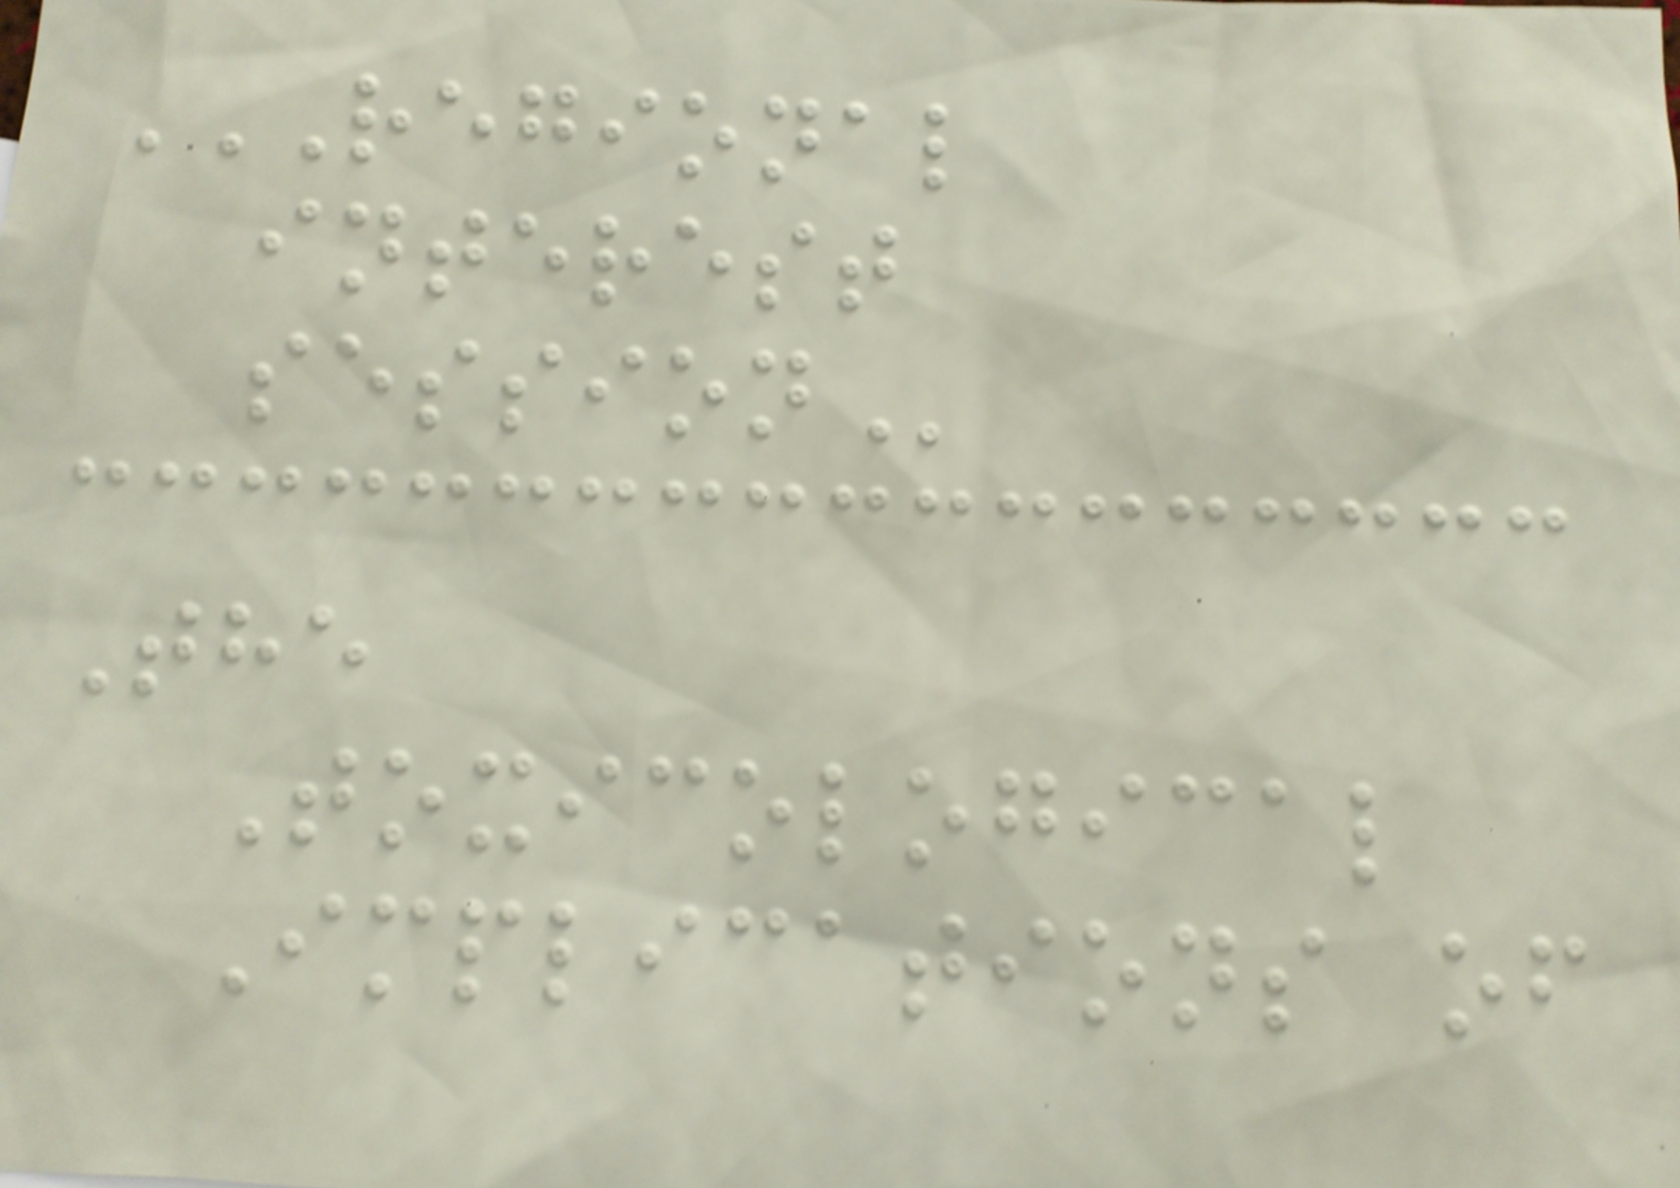REGIONAL
INTEREST
SESSION
The
Toxicological
Implications of
